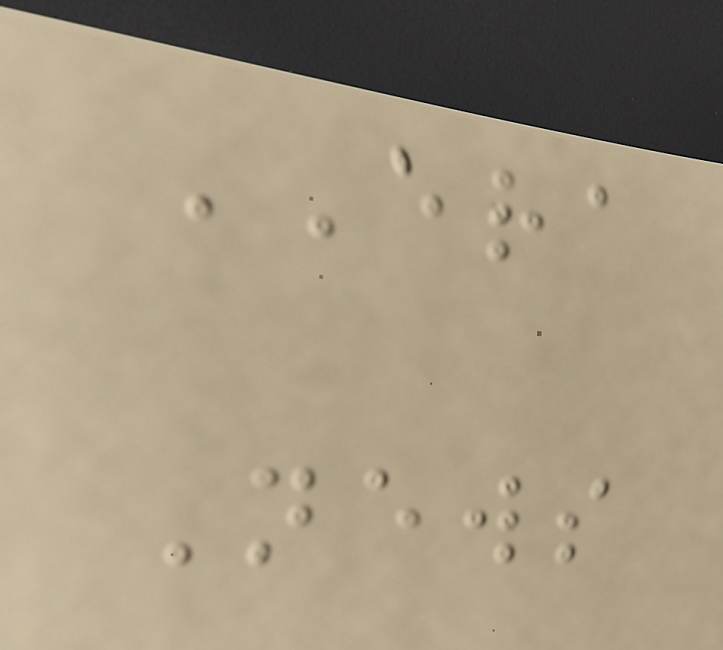ERA
News
